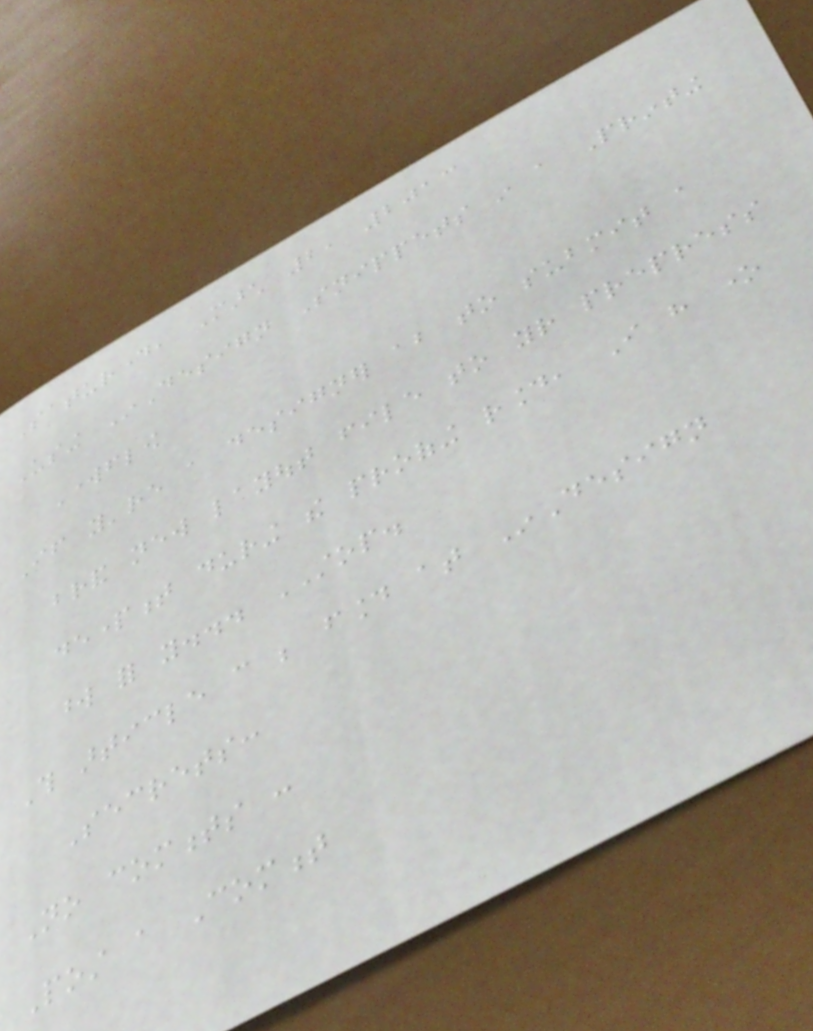Saturday, March 2, 2013
Using InDesign Snippets in a Printing
Workflow
If you're a designer about to submit a
brand new layout file to your prepress
department during the proofing round, I have one
word for you... STOP.
This article can be found at InDesign
Secrets:
No comments :
Post a Comment
